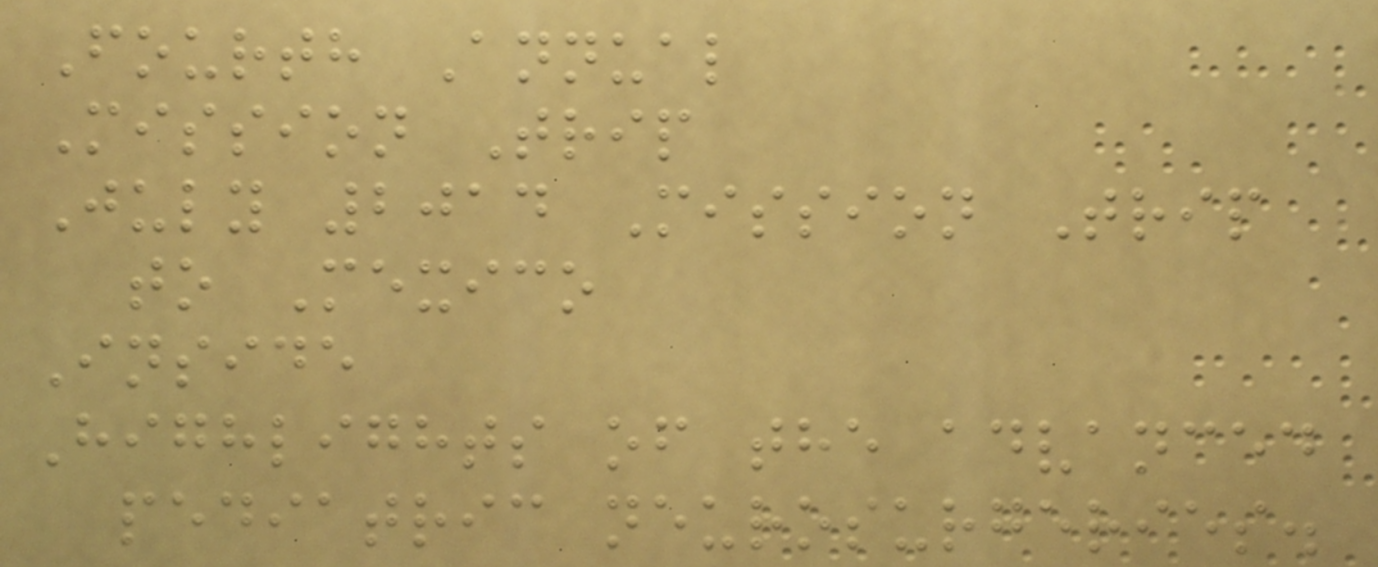Fourth Annual
Mission Trip
July 2014 Mission Trip
to Mexico
Inside
Highlights of the advanced
pediatric neurosurgeries.
